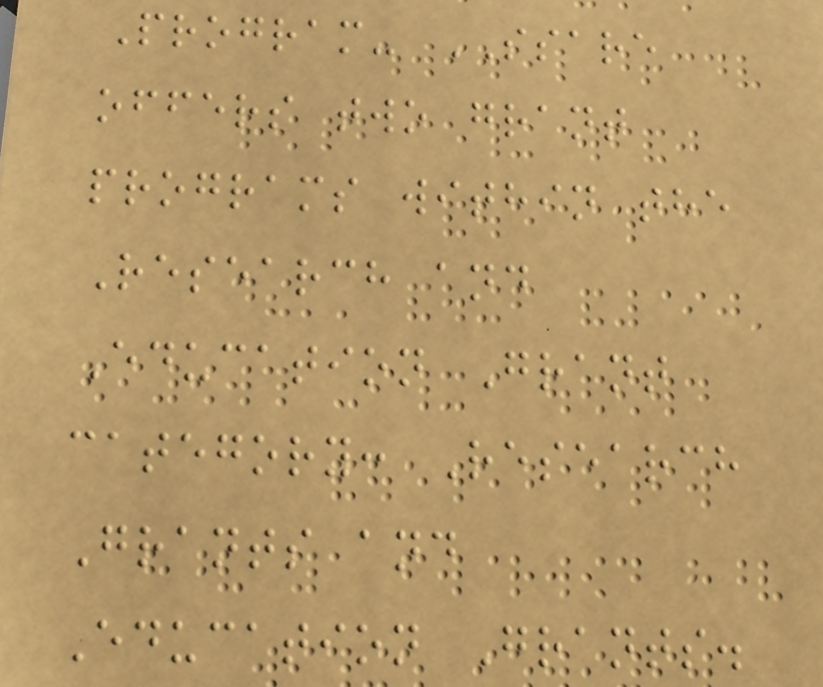Program- SSARE
offers two grant
programs within the
Research and
Education Grant
category: Research
Grants and
Education Grants.
